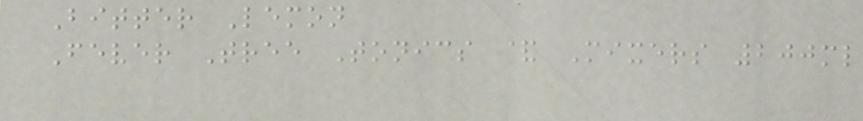Bitter Lemon
Fever Tree Tonics & Mixers 200ml
